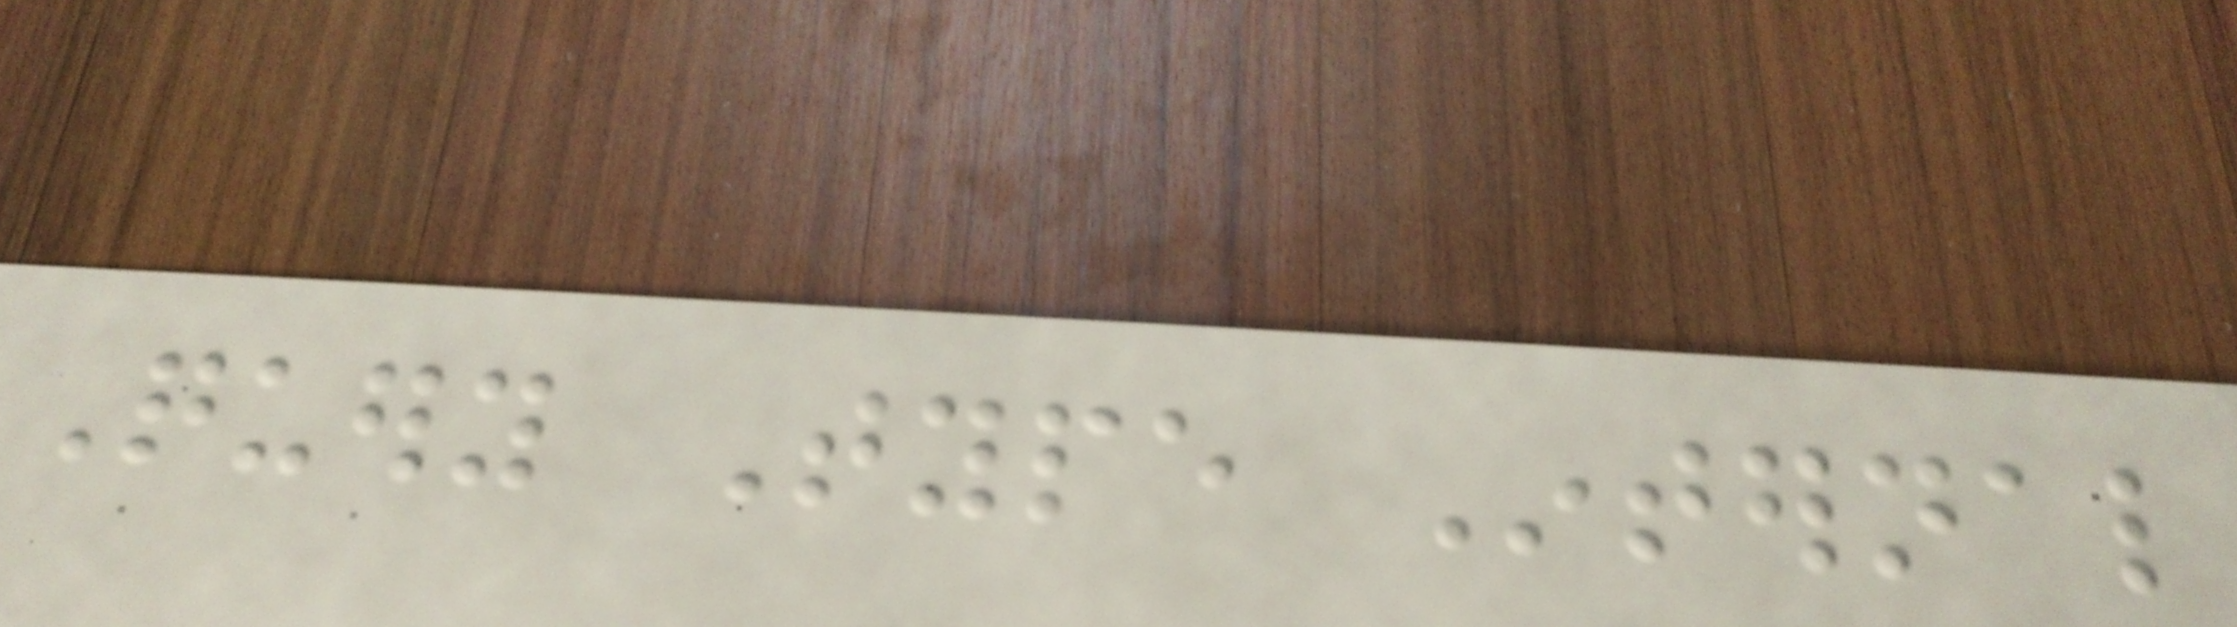Query Type Internal
